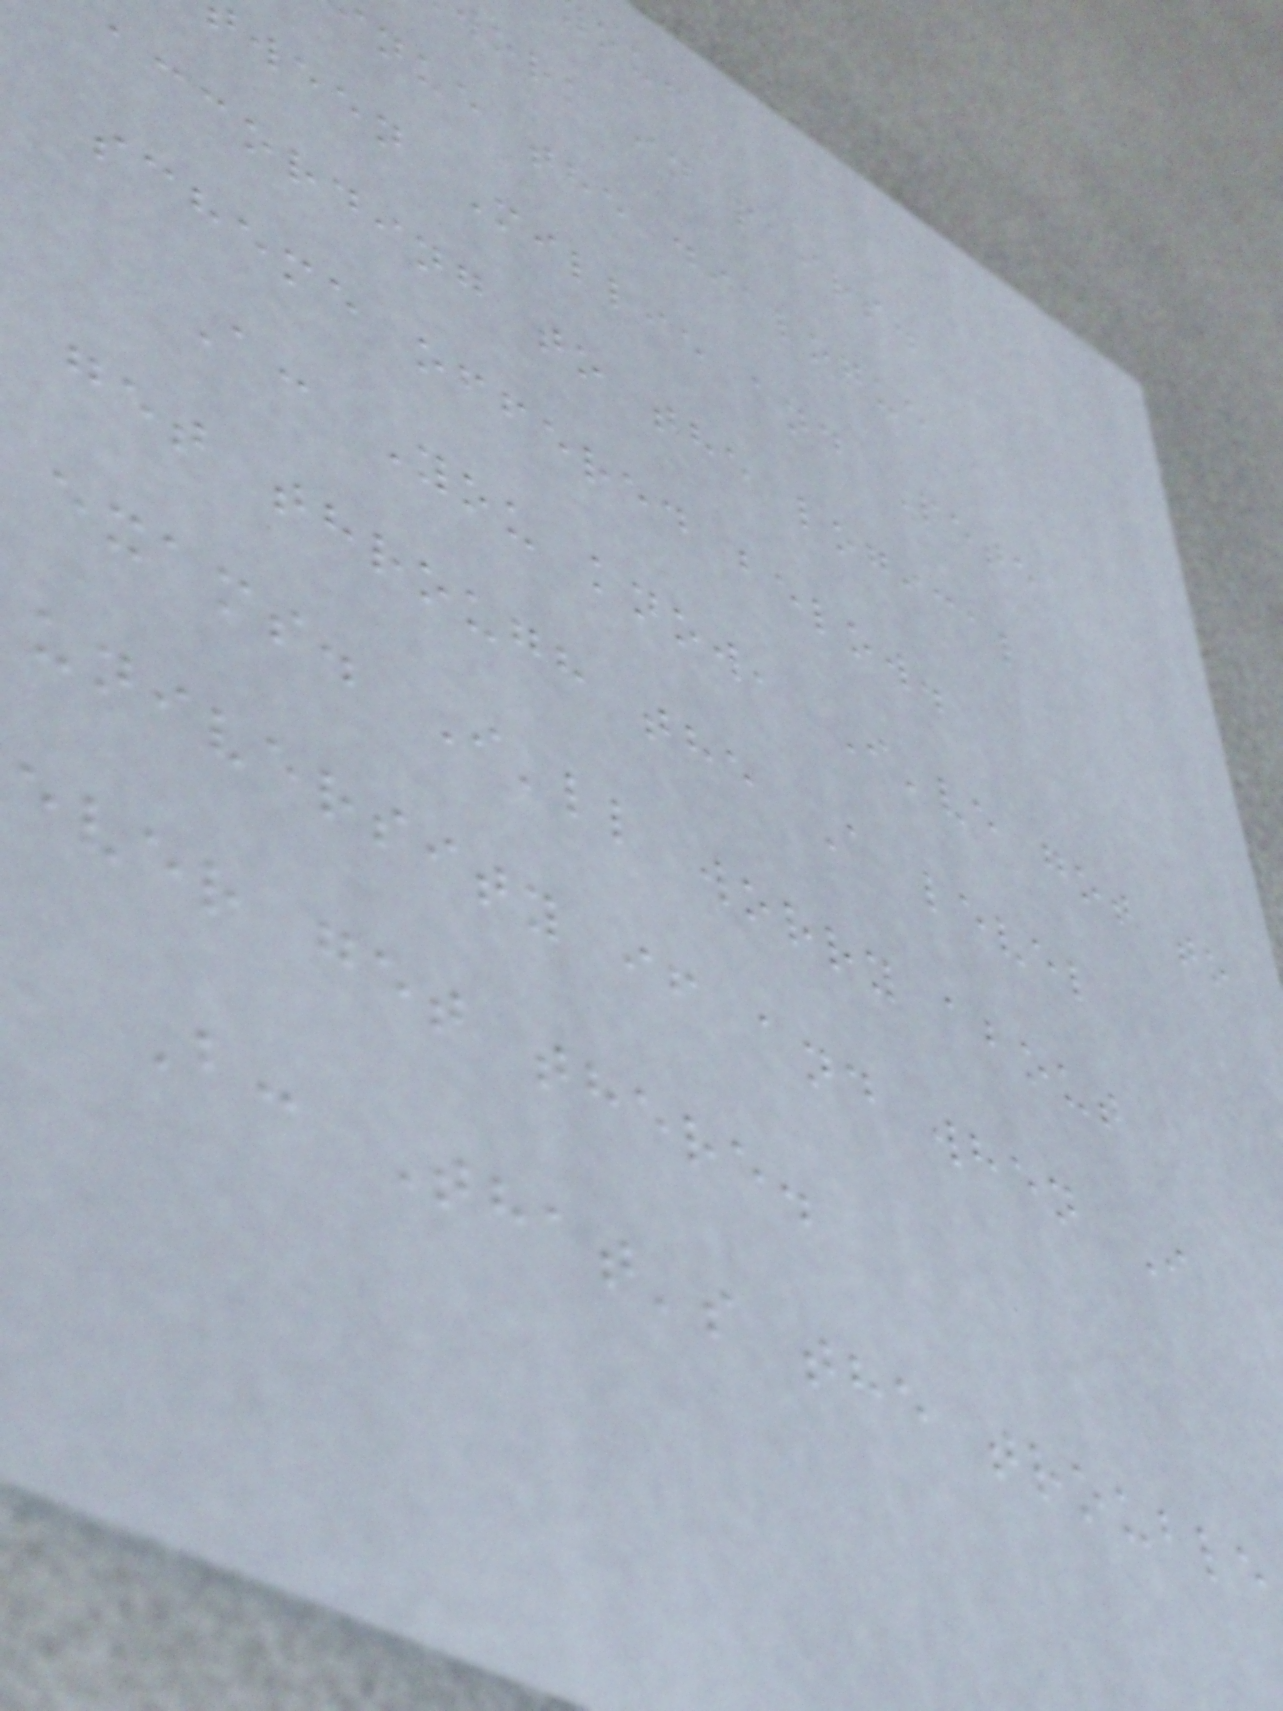ork in pairs.
nue the dialogue
ween Millie and Pete
according to the logical
scheme offered below.
A: You know, I've got to
get through the A level
exams. I'll worry about
university if and when I
ever get there.
B: That's the trouble
